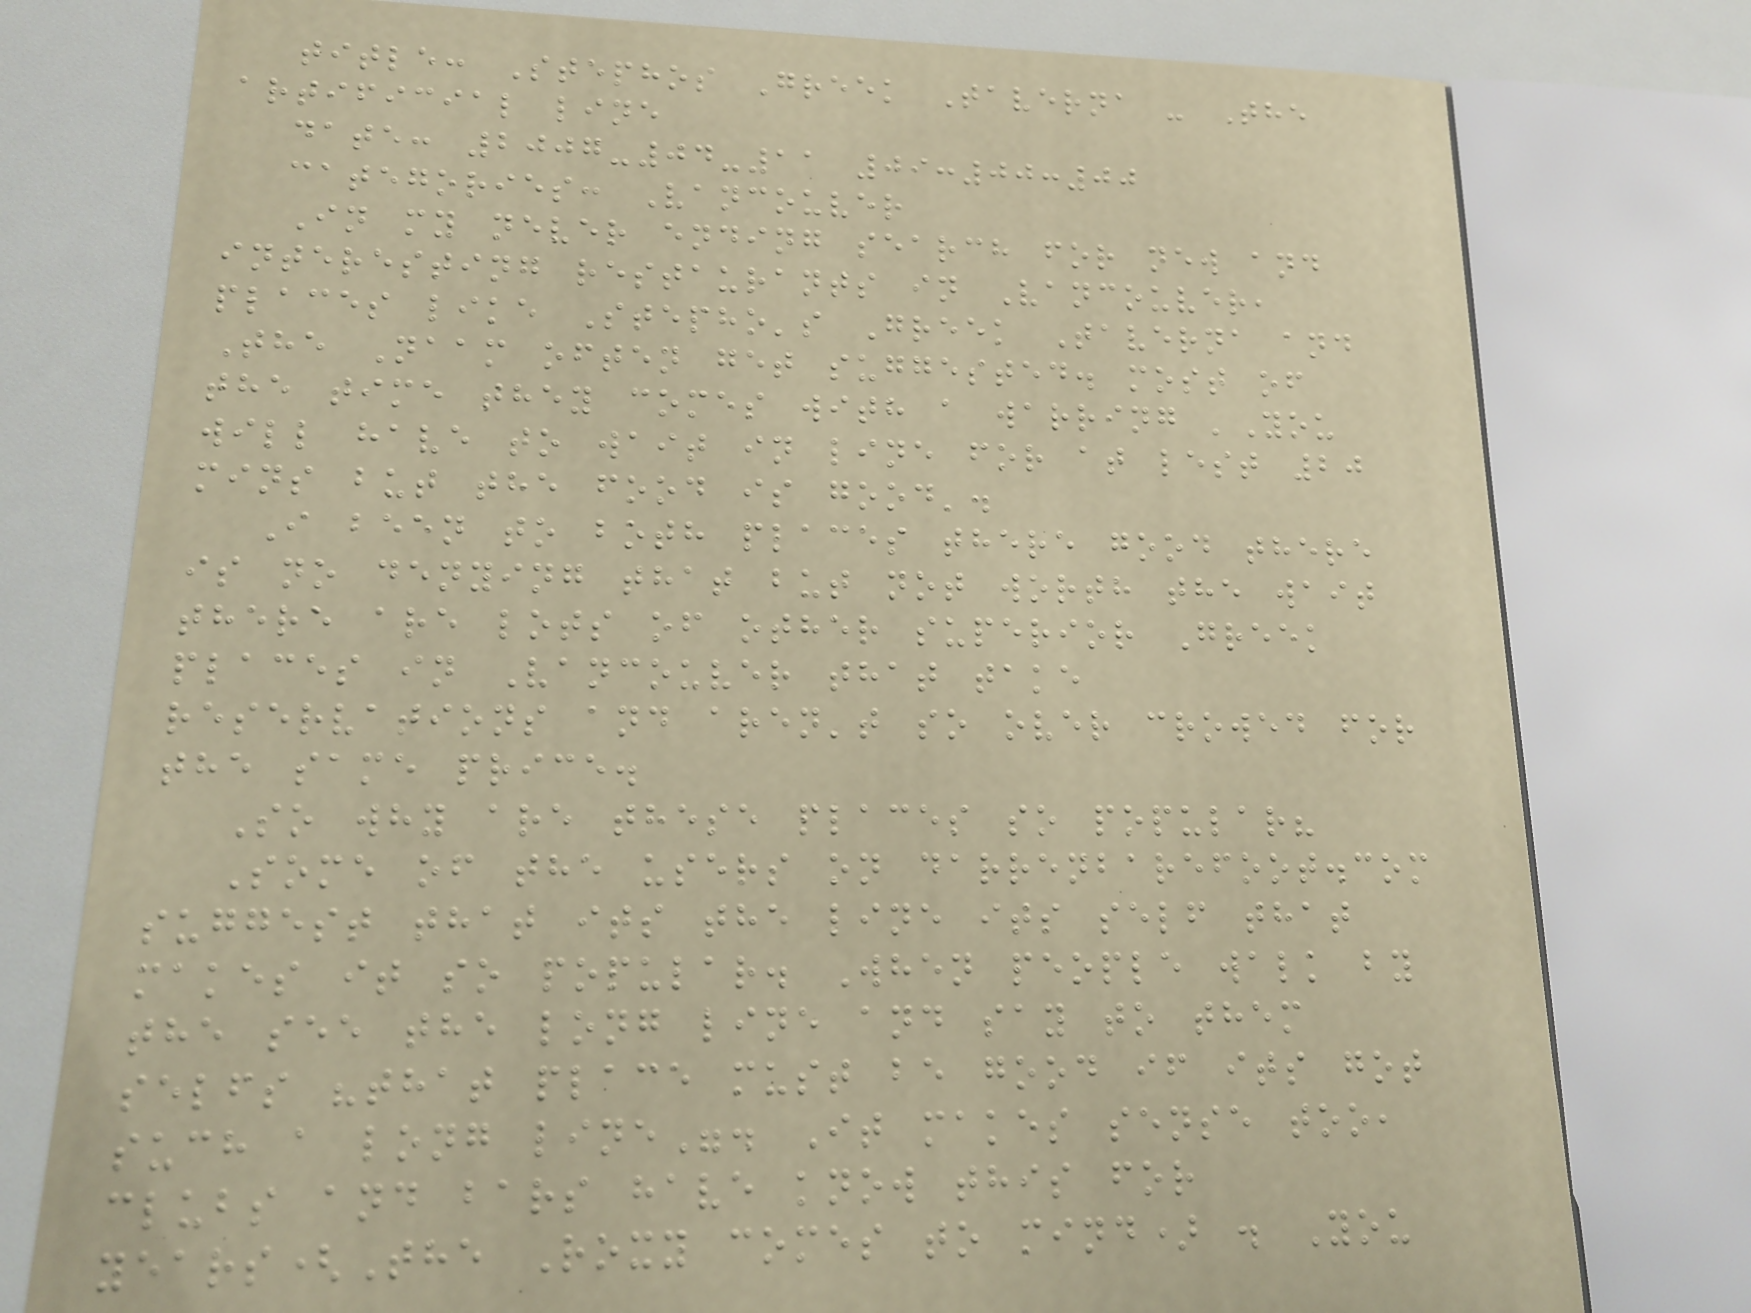title: Stephos Greek Taverna - The
artificial line
date: 2007-04-11 09:00:00
categories: Vancouver
In my never ending search for new and
interesting restaurants in Vancouver,
places like Stepho's Greek Taverna and
The Naam often get suggested. most of
the time they comes with a warring 'You
will have to wait in line for at lest 20
mins but the food is good'.
I been to both places there good there
is no denying that but not worth the wait
there are lots of other superior Greek
places in Vancouver that take
reservations and aren't so over crowed for
the same price.
So why are these places so popular?
Some of the users on darrenbarefoot.com
suggest that its the line its self that
makes it so popular. When people walk by
the see the long line and say to them
selfs "that place must be good if its got
such a long line". It makes sense too,
clubs and bars have know this for
years(The Roxy comes to mind) . You
